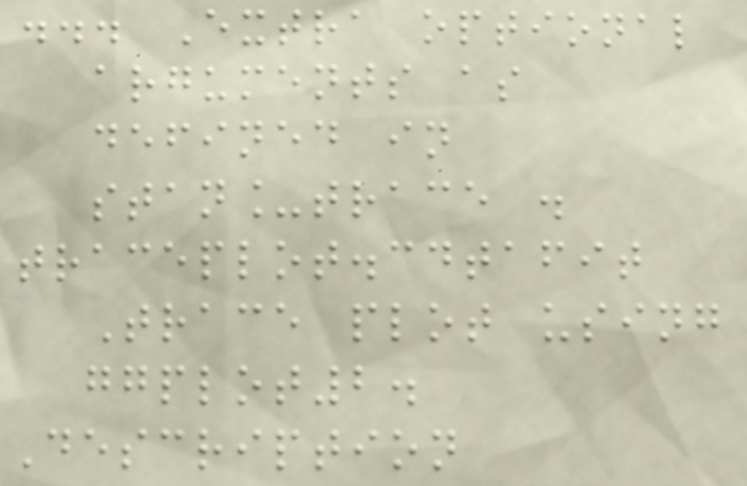... Extra optional
arguments as
defined in
stan_trace .
traceplot.cdtafit
Trace plot using
ggplot2.
Description
